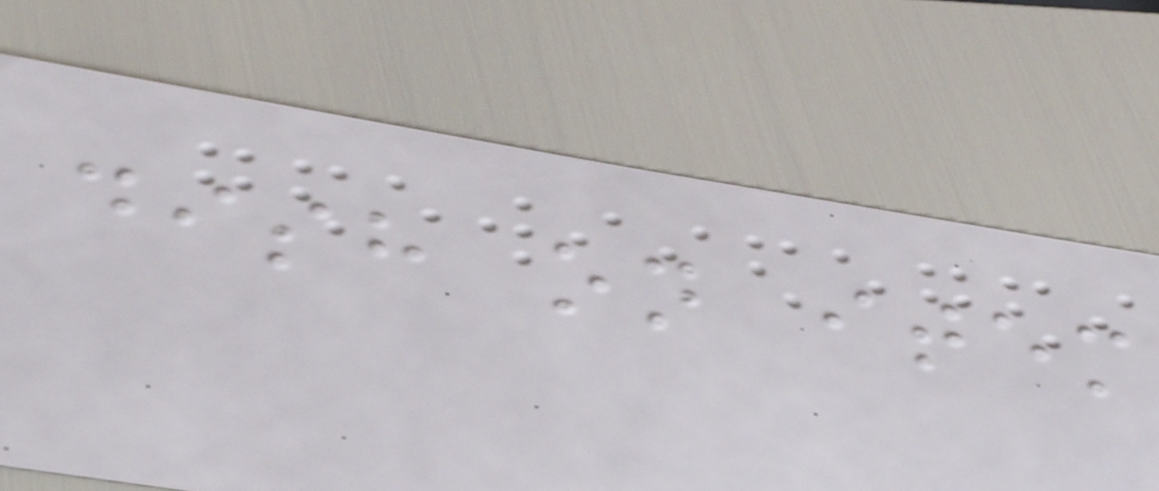dish on item
